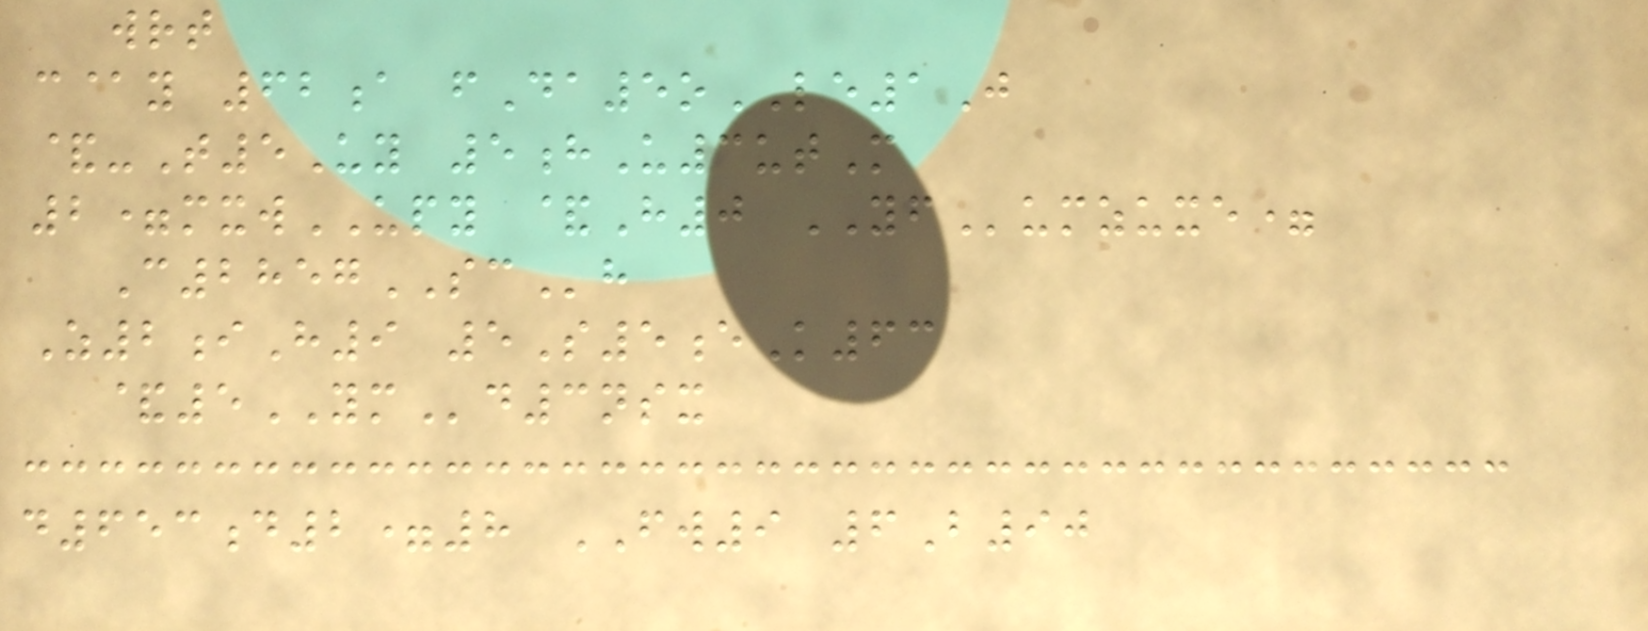wrt
c@y 62a fDa5oLE1J
&-T5Uy 5hU3utM
2=mxwUPY &H0 YFumzuxe=
C2857SCh
Z2iH9 5S5eK63
&5YMd3nsx
d653d2=8 FW9 6B90
